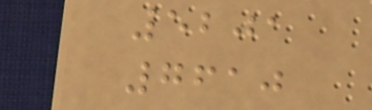5201
7610
